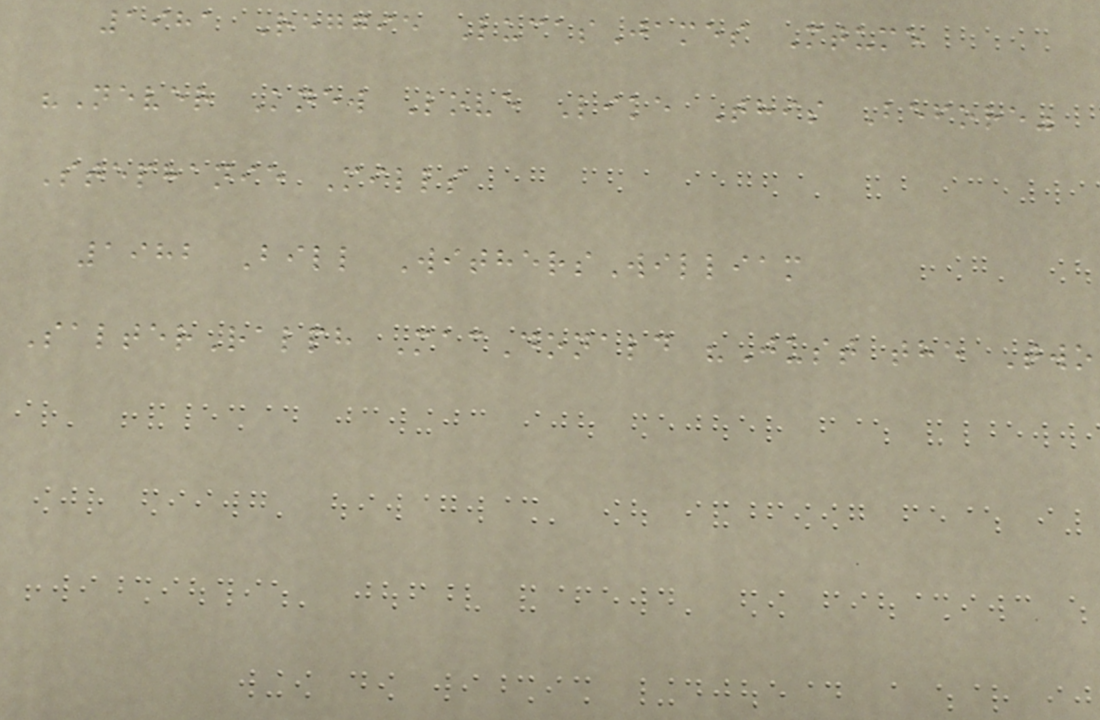1981 Reggie LucasJames Mtume
"Never Knew Love Like This Before"
Stephanie Mills
1982 Bill WithersWilliam
SalterRalph MacDonald "Just the Two
